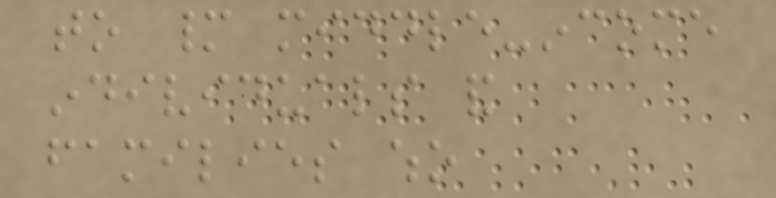to many middle-income
individuals and
families who
